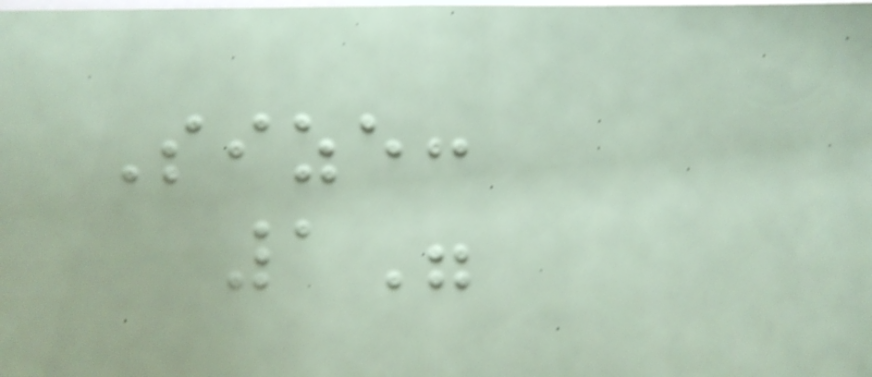Size:
1"
